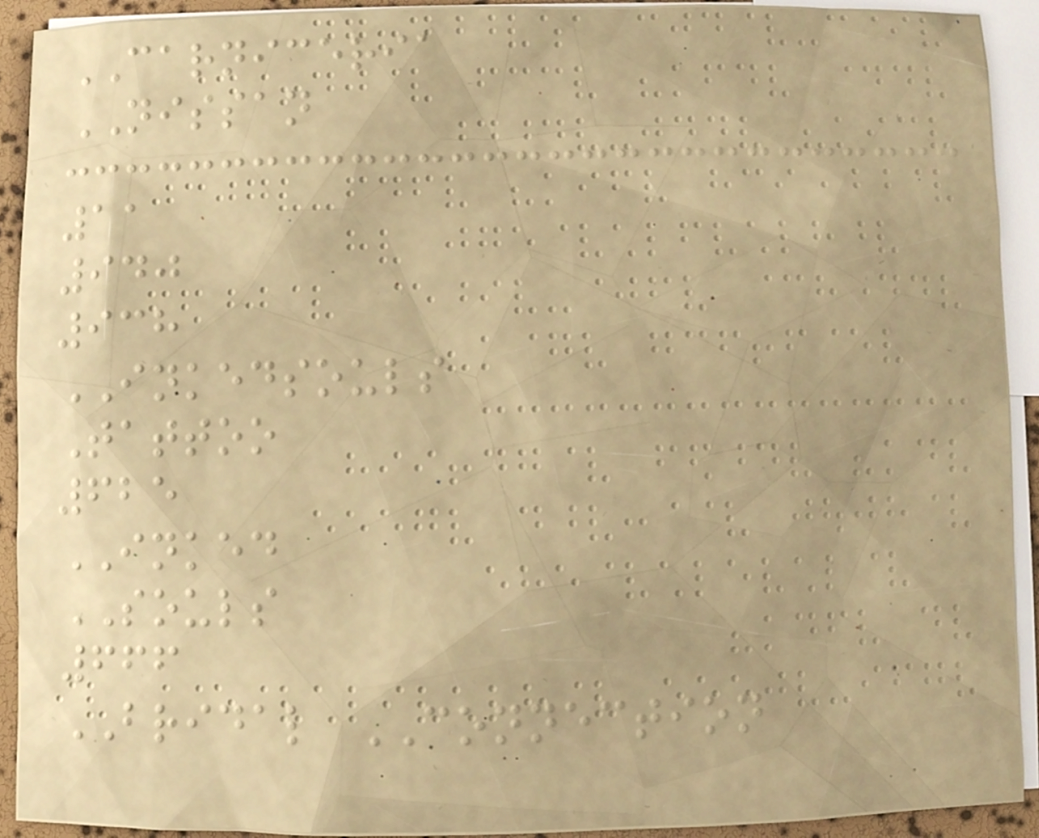CARNICERIA
NISSAN
11
940
938
INKEDSOULS
Tattoo
625
INKED
SOULS
666
BRIDAL CONNECTION
